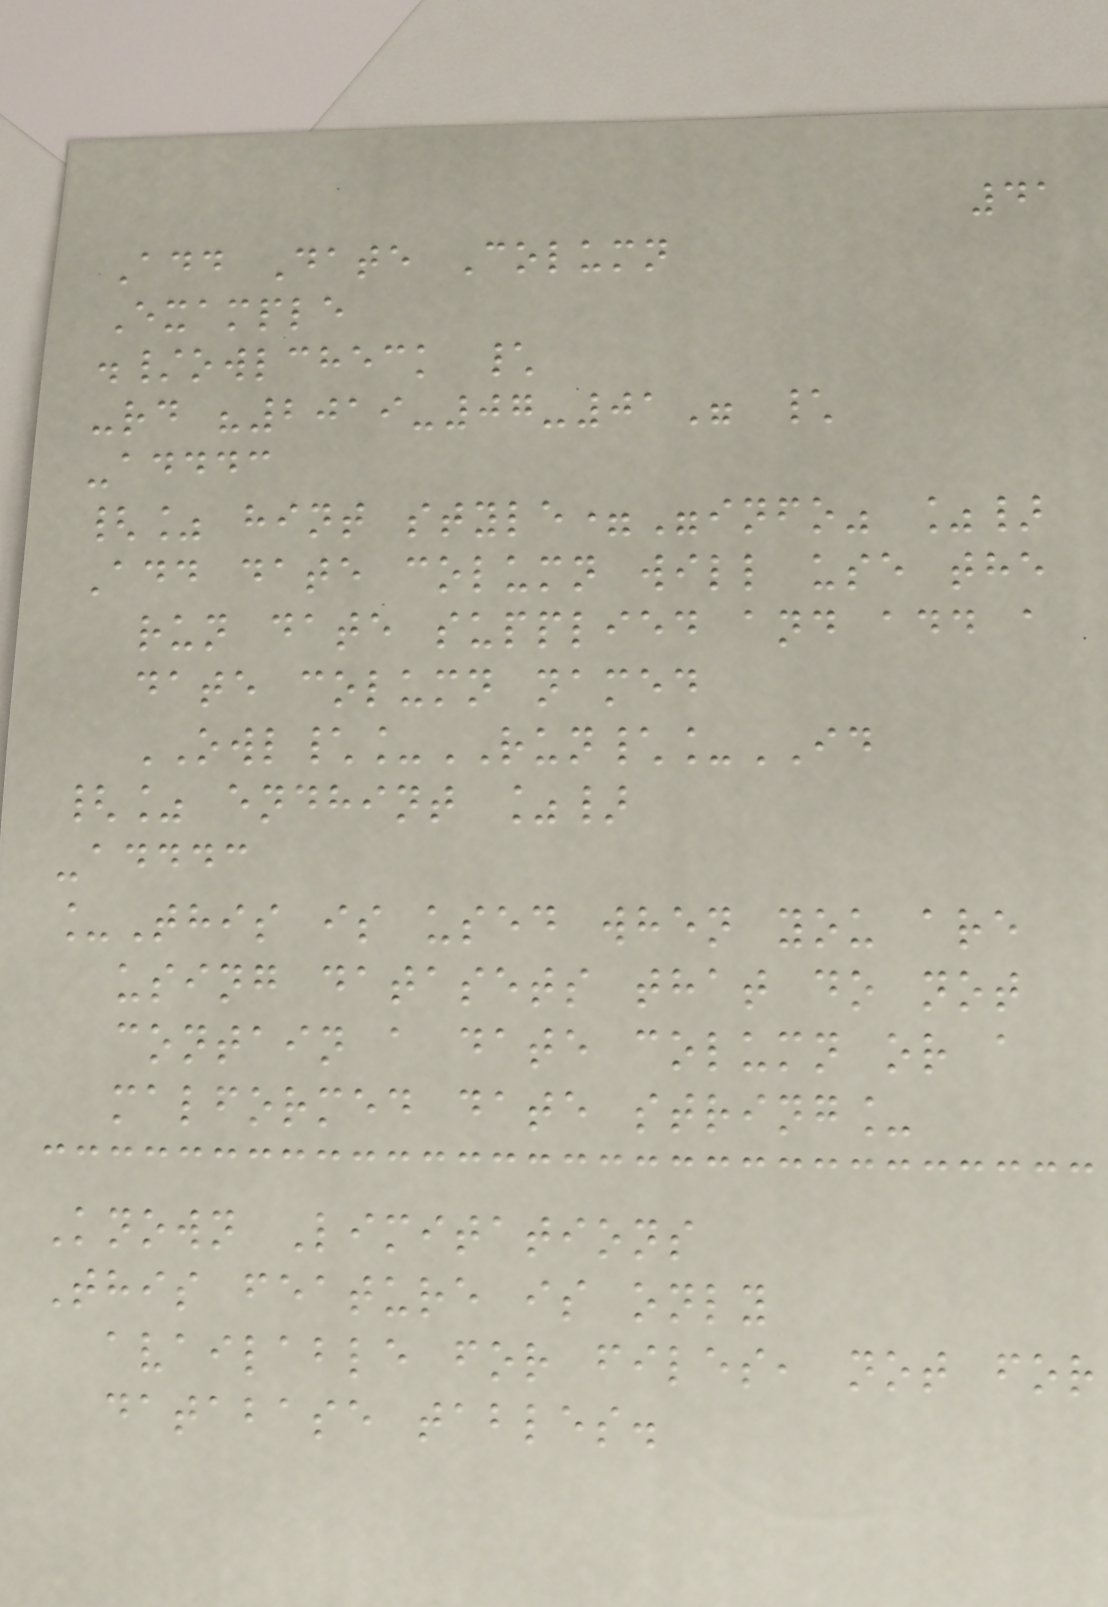41
Add Date Column
Example
./owlcheck \
-rd "2019-07-01" \
-adddc
{% hint style="info" %}
Add date column will use the
run date supplied and add a
date column named
OWL\_RUN\_ID
{% endhint %}
-adddc
_This is used when you are
using datasets that do not
contain a date column or a
malformed date string_
Known Limitations
This feature is only
available for files, not for
database tables.
